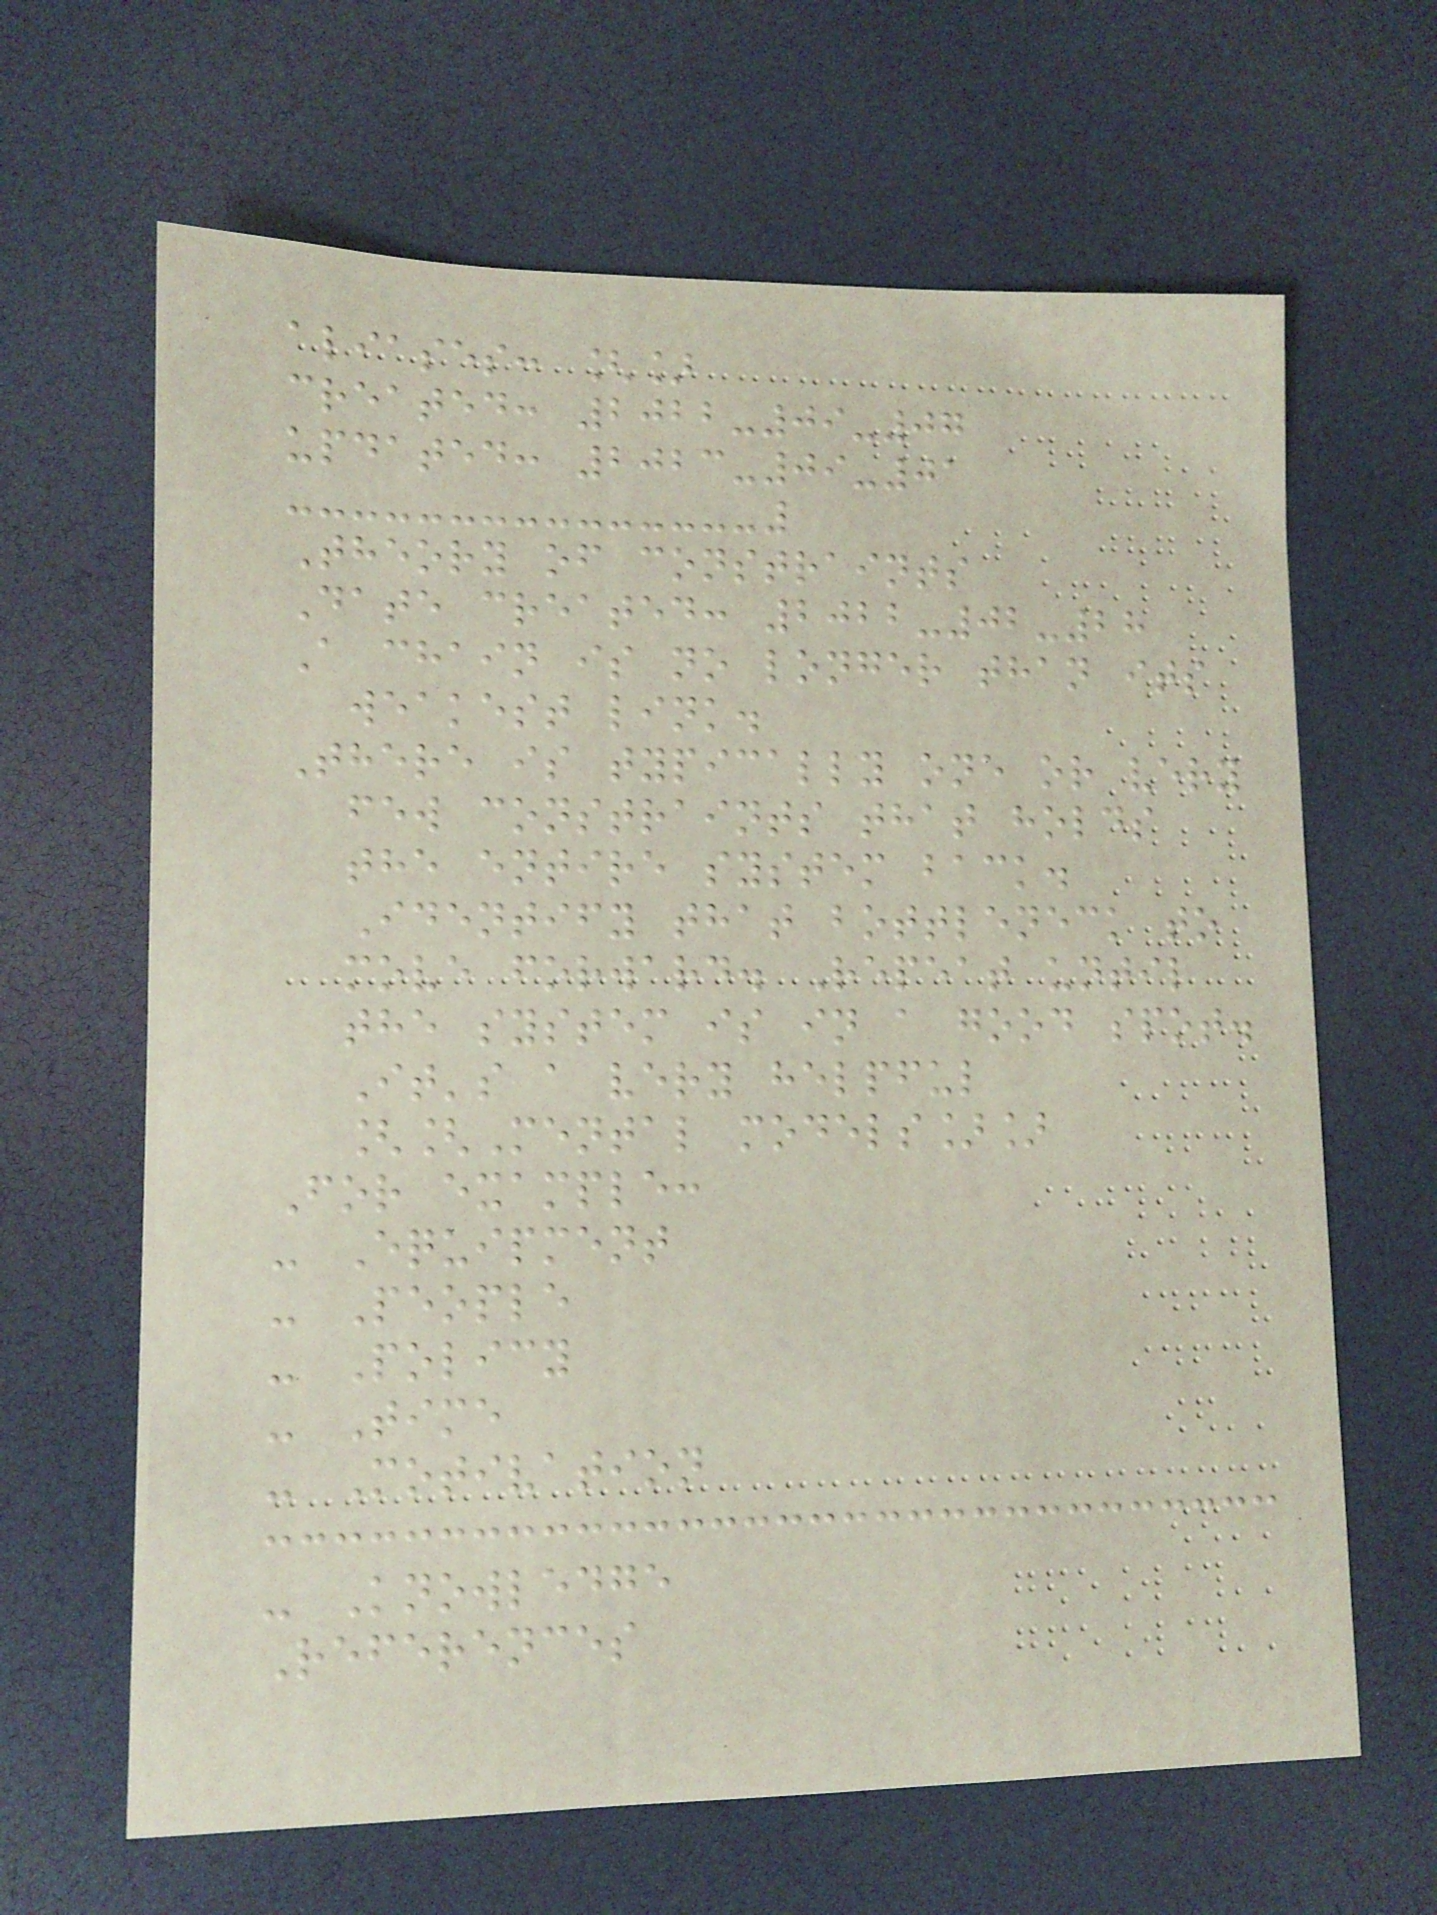aliases: []
created: 2022-09-07
updated: 2023-09-01
Theory of constraints
Date created: 2022-02-28
A chain is no longer than its
weakest link.
There is typically one or very
few constraints that holds
the entire system back.
Identify that bottleneck to
move forward. Repeat until
the system is in a good spot.
It's a very helpful
[[Mental models]]
For example:
- Equipment
- People
- Policy
- Time
- Motivation
- Knowledge
References
